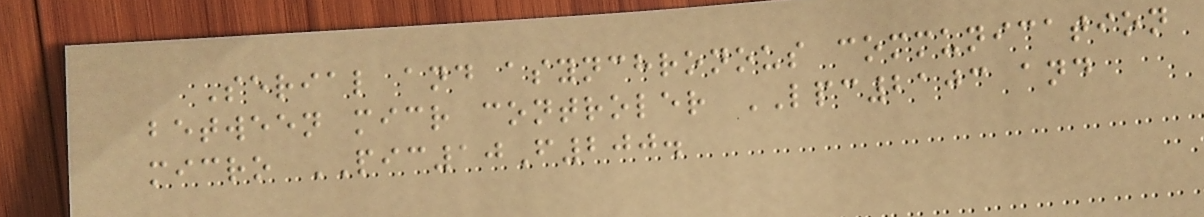Serial and asynchronous communication
between micr controler LPC2103 and
micro PIC10F200.
